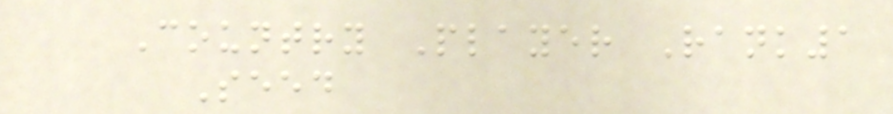Country Player Rank1
Seed
